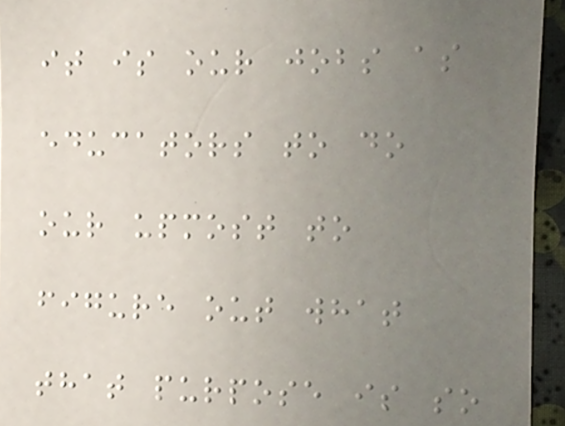it is our jobs as
educators to do
our upmost to
figure out what
that purpose is so
